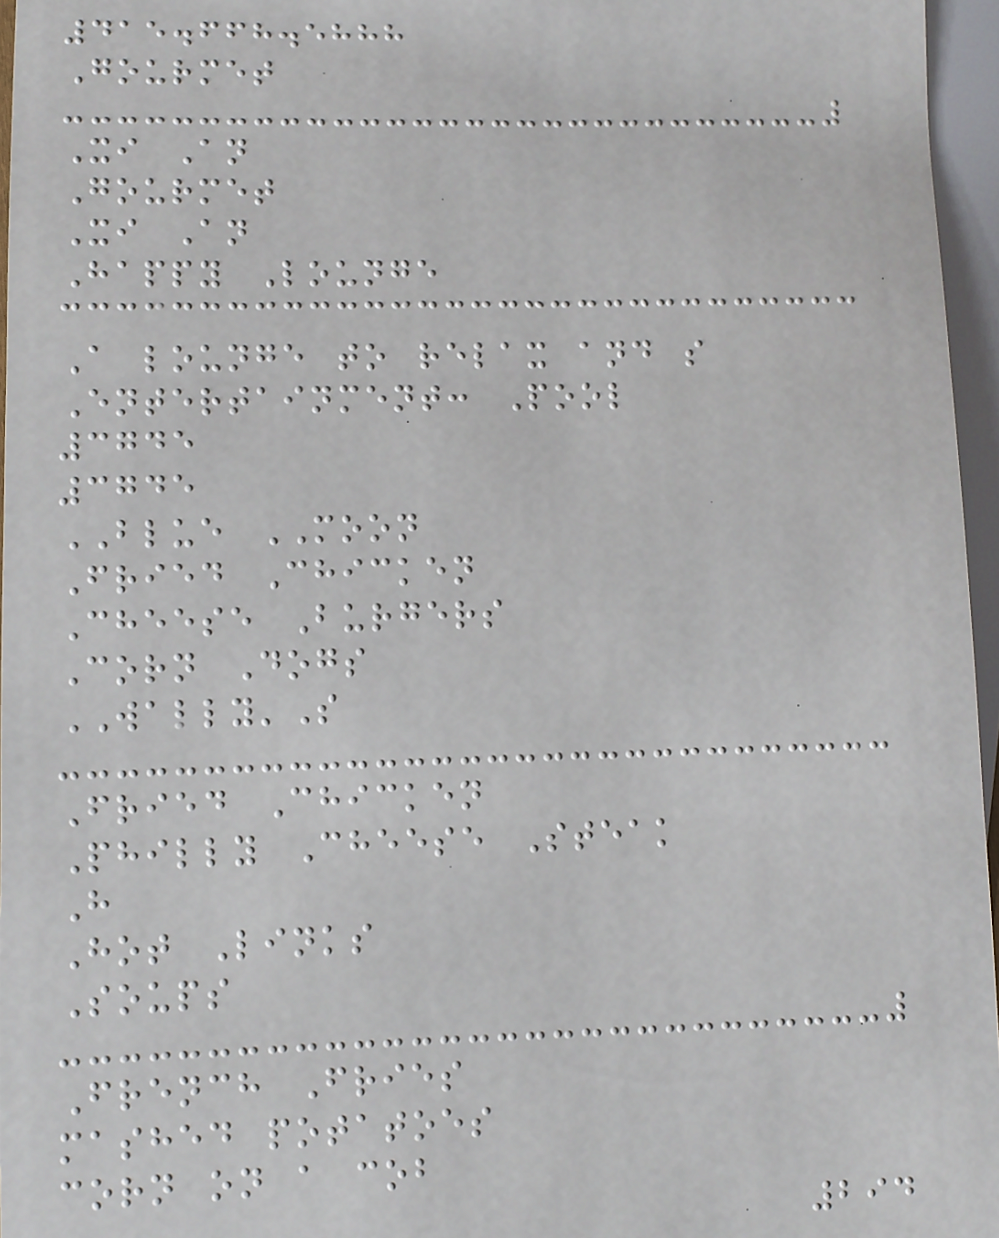415.668.5888
Gourmet
Xi An
Gourmet
Xi An
Happy Lounge
A lounge to relax and s
Entertainment: Pool
3745
3745
BLUE MOON
Fried Chicken
Cheese Burgers
Corn Dogs
WALLY'S
Fried Chicken
Philly Cheese Steak
H
Hot Links
Soups
French Fries
mashed potatoes
corn on a cob
294
